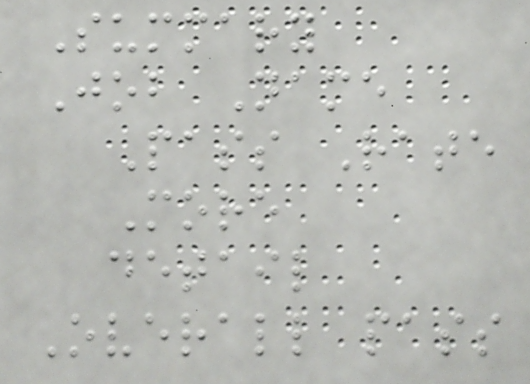Summary
Job Name
Pass Rate
More
detail
Overall pass
